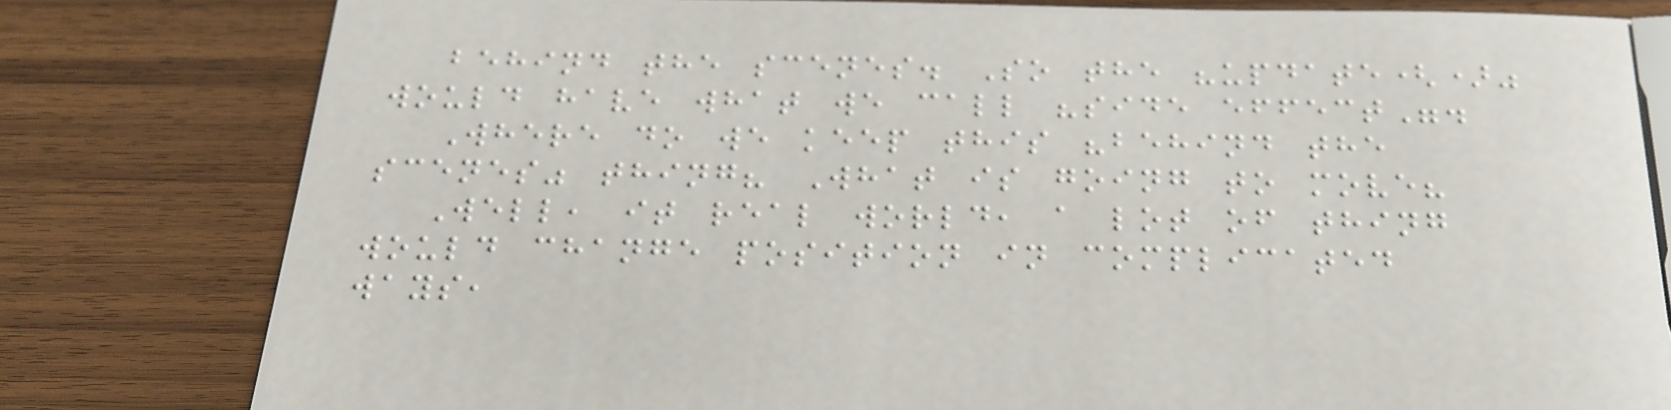behind the scenes. So the "update()"
would have what we call "side effect".
Where do we keep this "behind the
scenes" thing? What is going to move?
Well, it real world, a lot of thing
would change position in complicated
ways,
